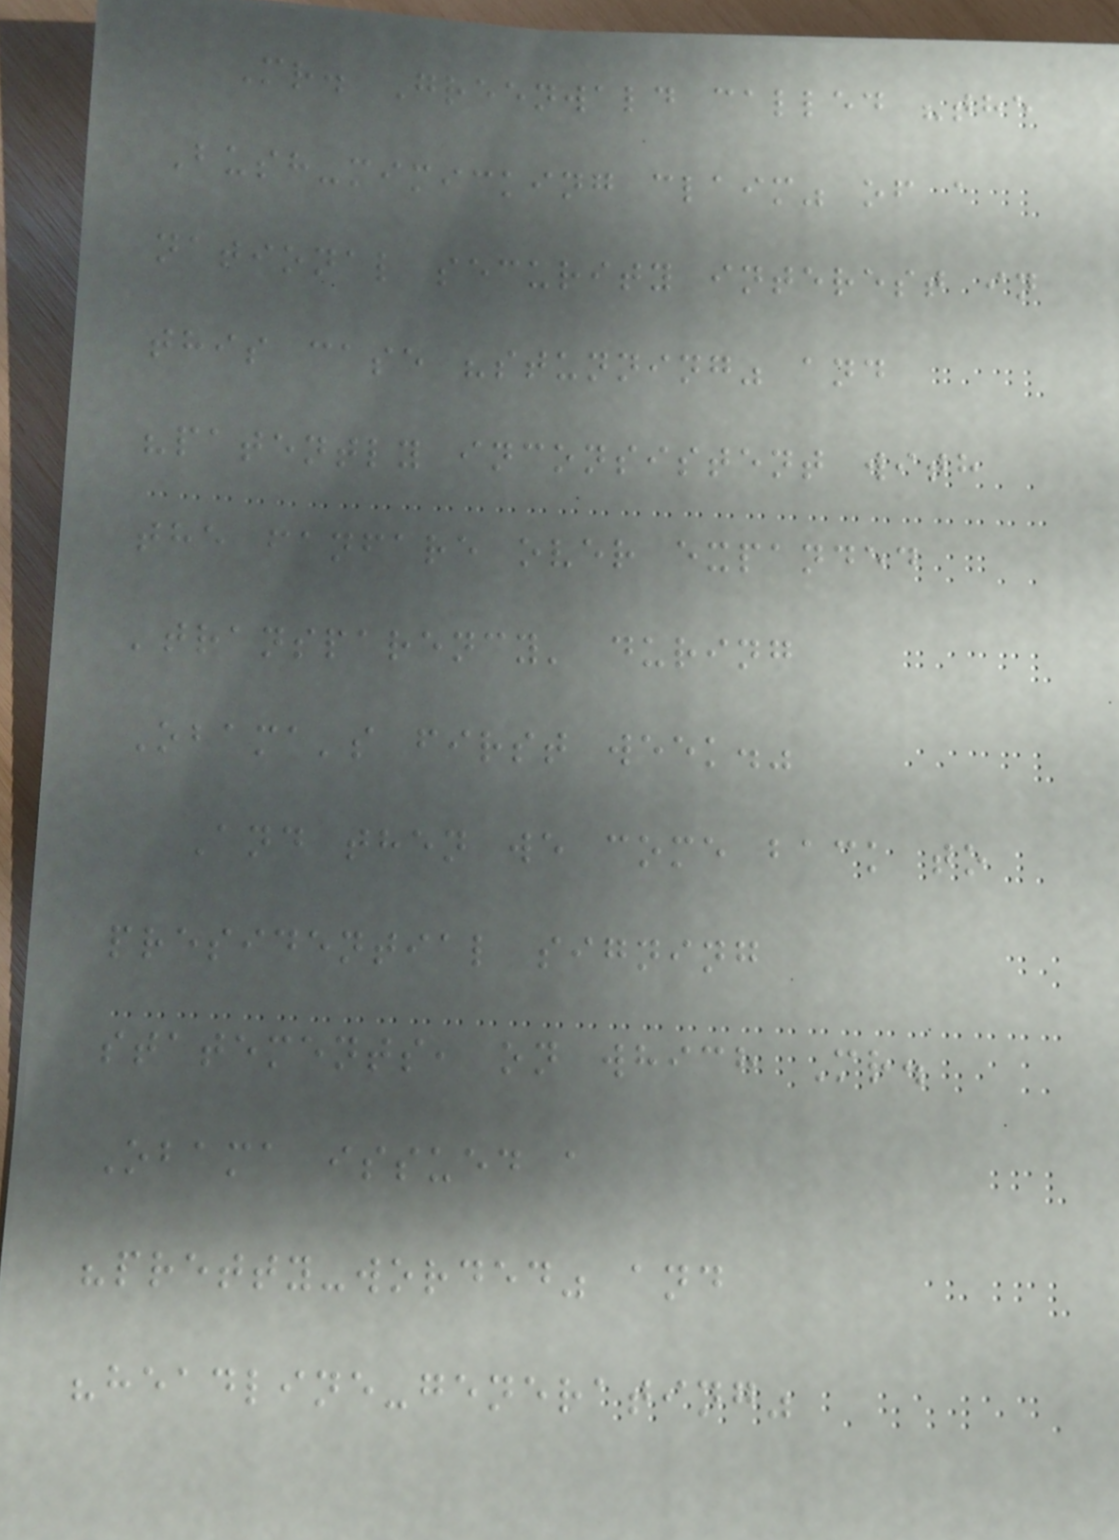Mr. Greenwald called "the
Bush-mimicking claim" of a
national security interest in
this case "stunning" and
"patently inconsistent with
the fanfare over expanded
'transparency' during
Obama's first week."
And then we come back to
presidential signing
statements, on which Mr.
Obama issued a
"pretty-worded" and
"headline-generating"
